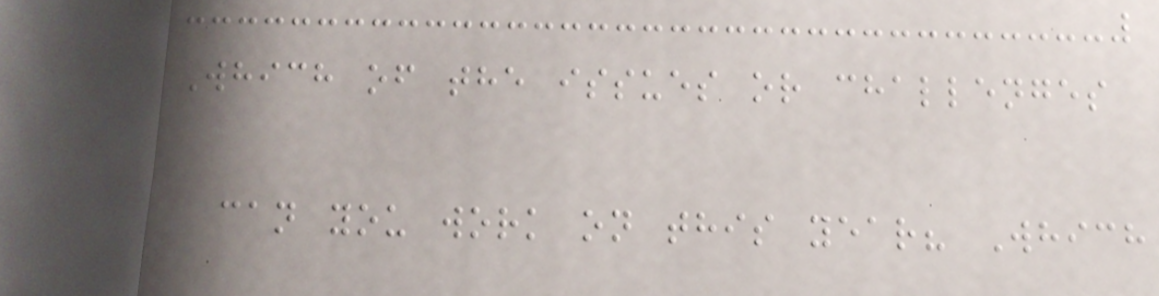Which of the issues or challenges
can you work on this year? Which
